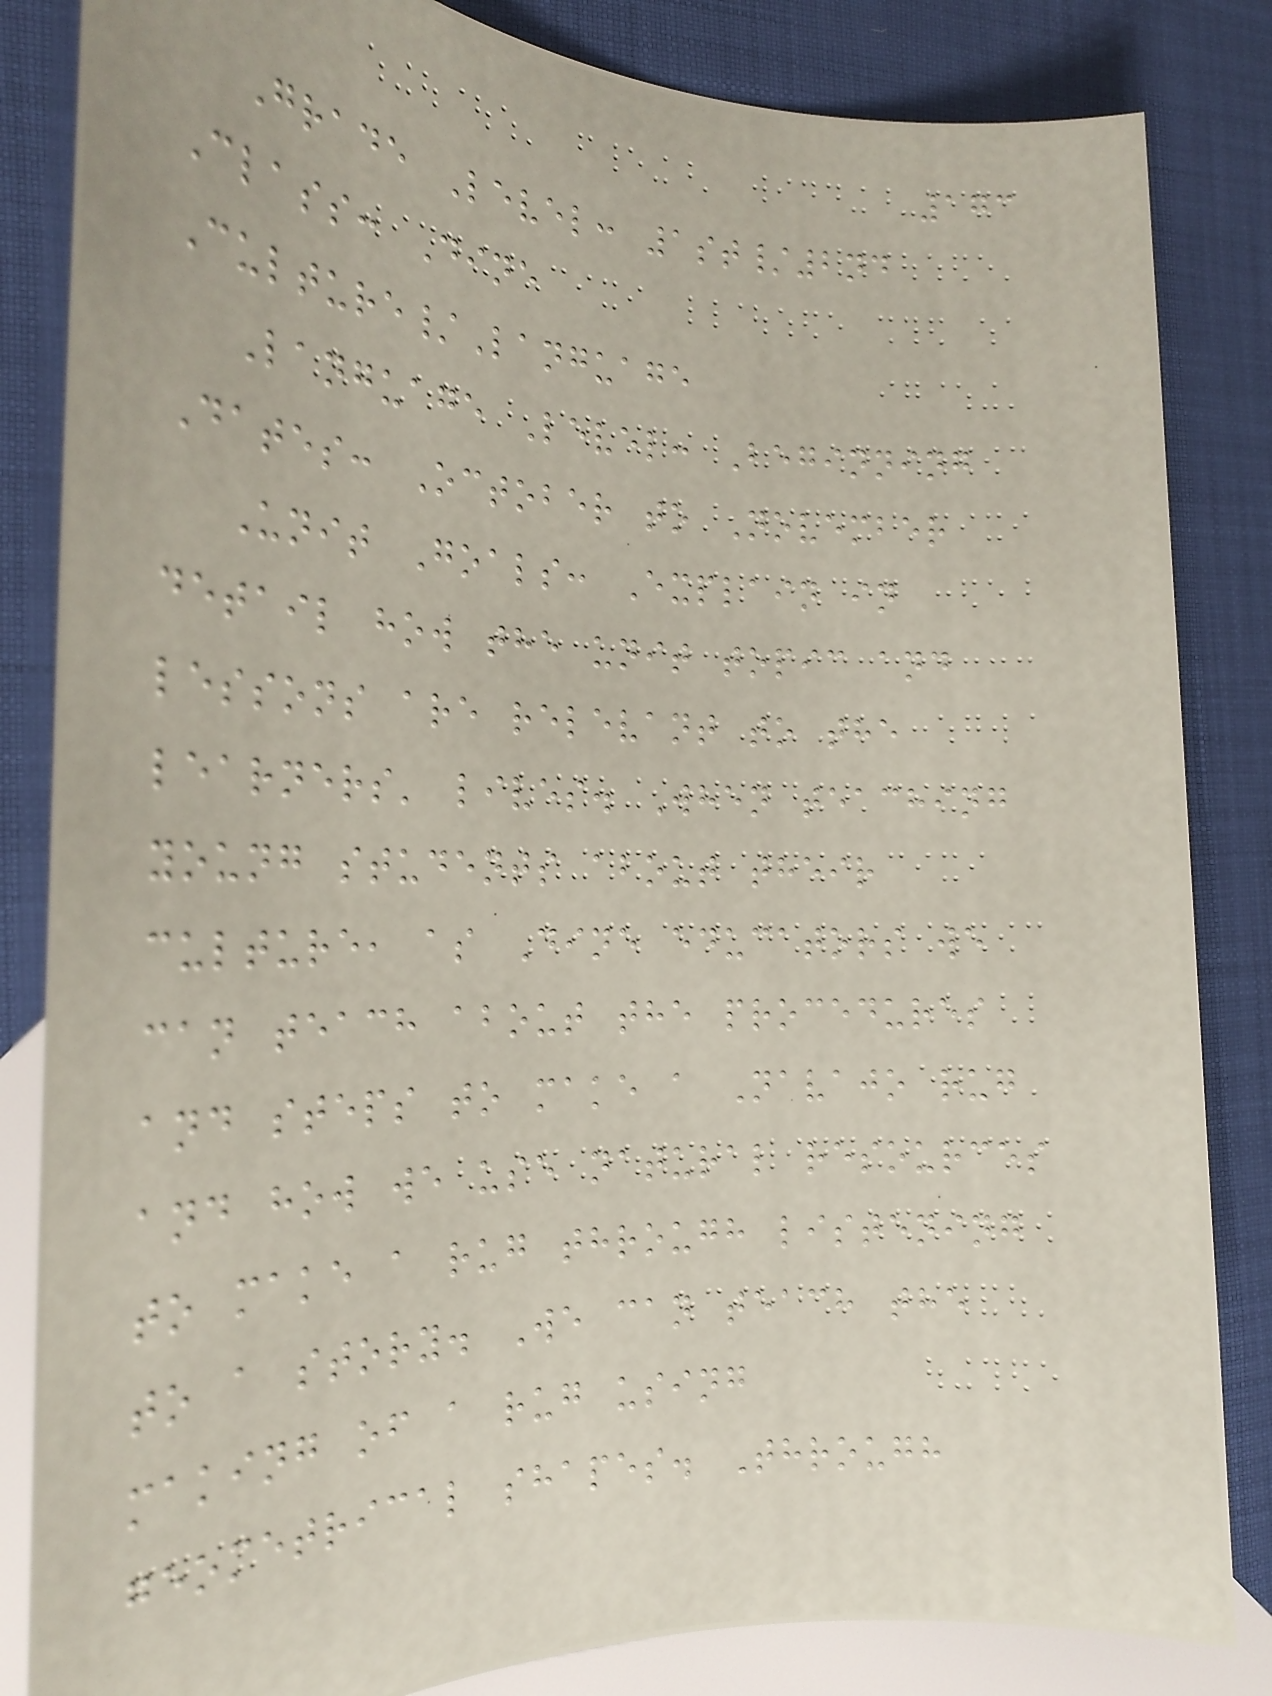173
Grade Level: 1st/2nd
Class: Dine
Culture/Language
Language Level: Beginning
Dates: October to November
Unit Goals: Explain in
detail how the unit topic and
lessons are relevant to the
learners' lives. When teaching
young students about their
culture, as Dine educators we
can teach about the procedures
and steps to make a Navajo rug
and how we use natural resources
to make a rug through listening
to a story. We can teach the
making of a rug using
geometrical shapes. Through
